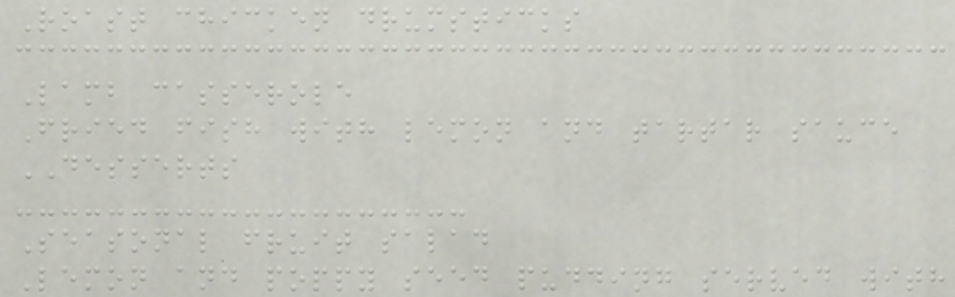Roast chicken drumsticks
Lamb casserole
Fried fish with lemon and tartar sauce
DESSERTS
Seasonal fruit salad
Lemon and poppy seed pudding served with
